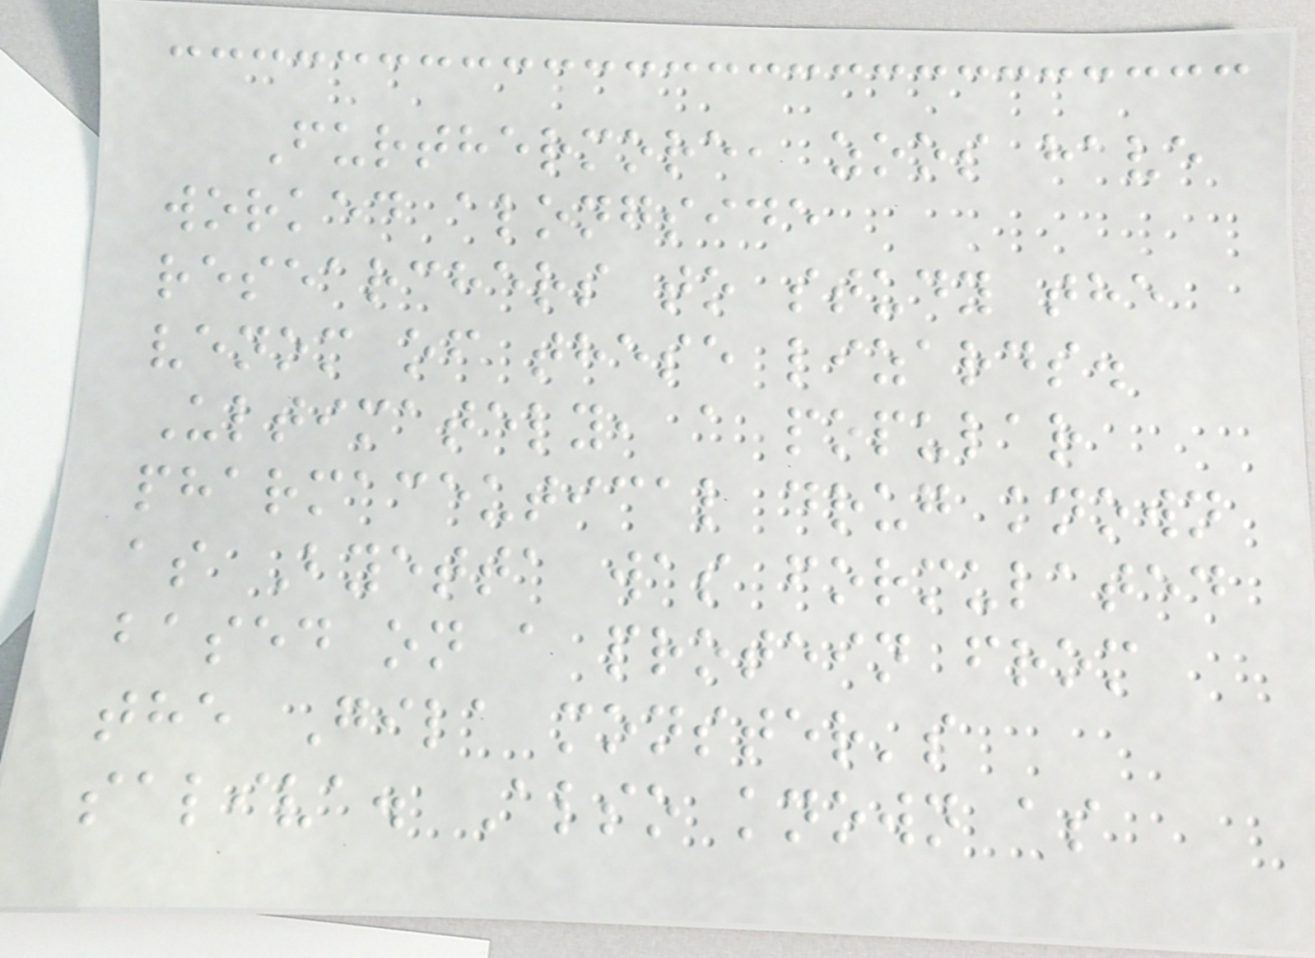Furthermore, zoos have
worked alongside
researchers to study the
venom of these lizards.
Ultimately, a popular
pharmaceutical drug known
as Byetta was formulated
based on a protein from
the Gila monster's
saliva. Also known as
